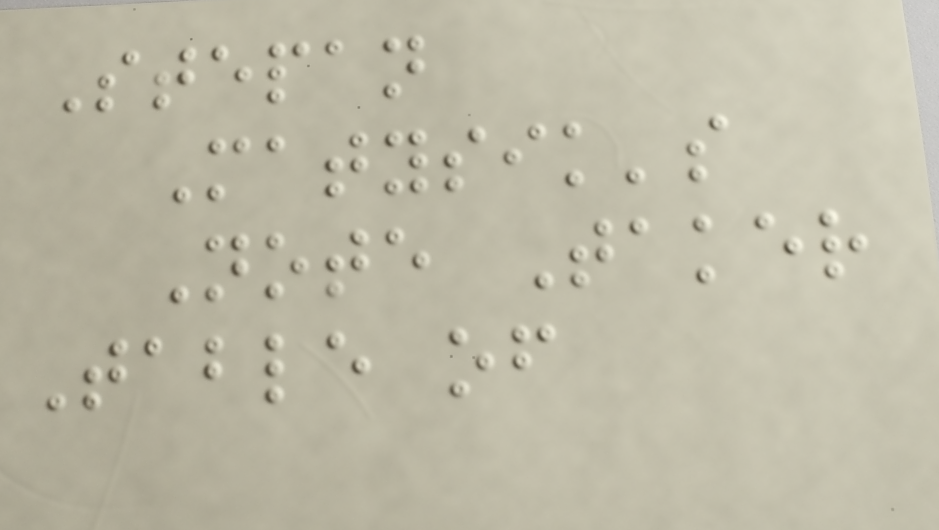Stepan
Matysik's
Note Taker
Table of
